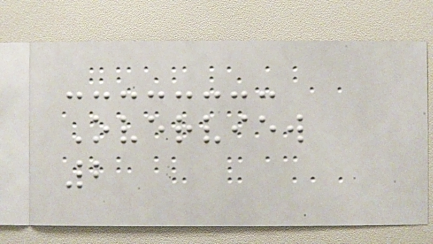Overview
2
